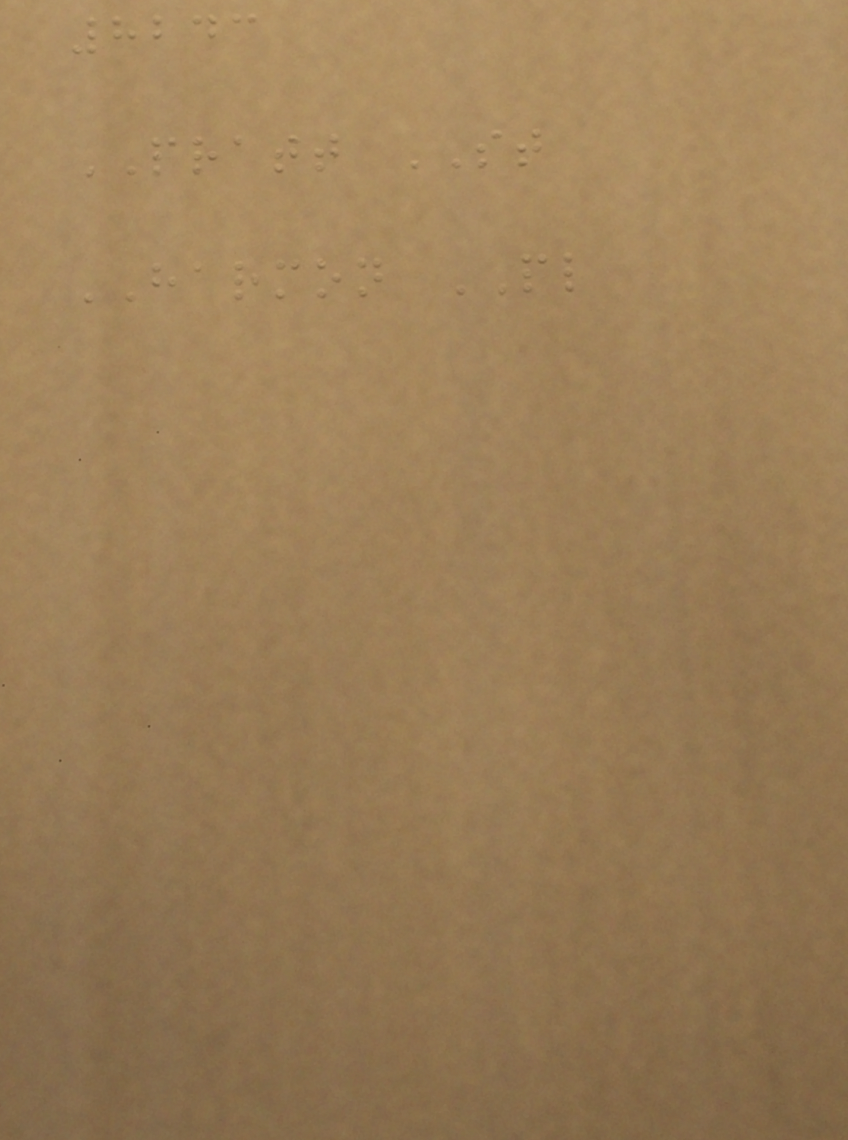8243
PRATT ST
HARMON PL
